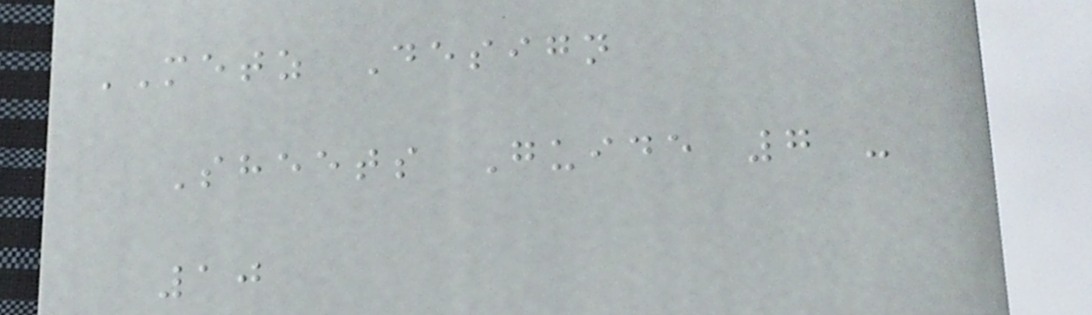METZ Design
Sheets Guide 7 -
10
